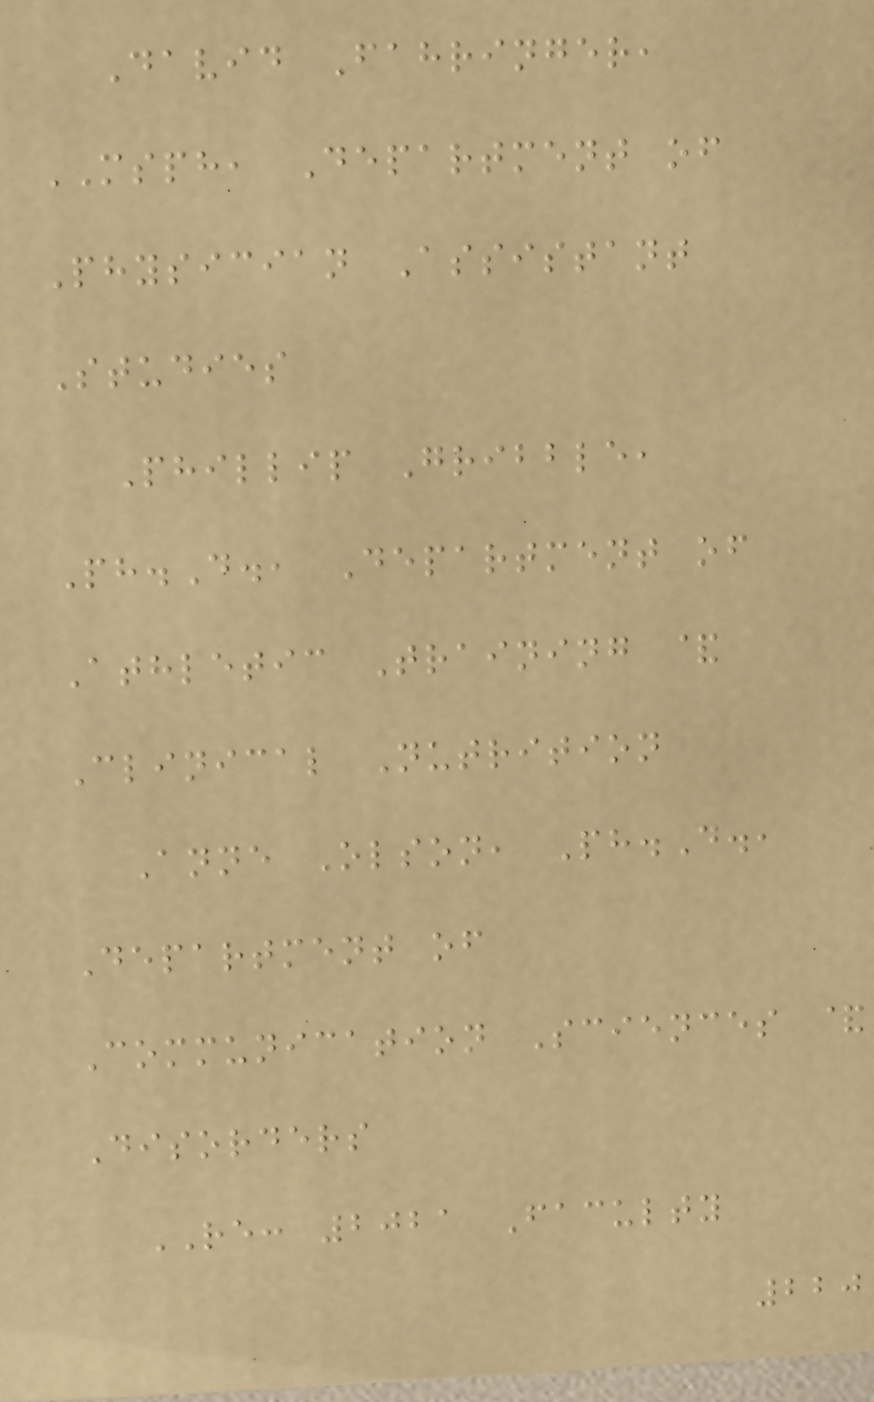David Fahringer,
MSPH, Department of
Physician Assistant
Studies
Phillip Gribble,
Ph.D., Department of
Athletic Training &
Clinical Nutrition
Anne Olson, Ph.D.,
Department of
Communication Sciences &
Disorders
RE: 2021 Faculty
220
